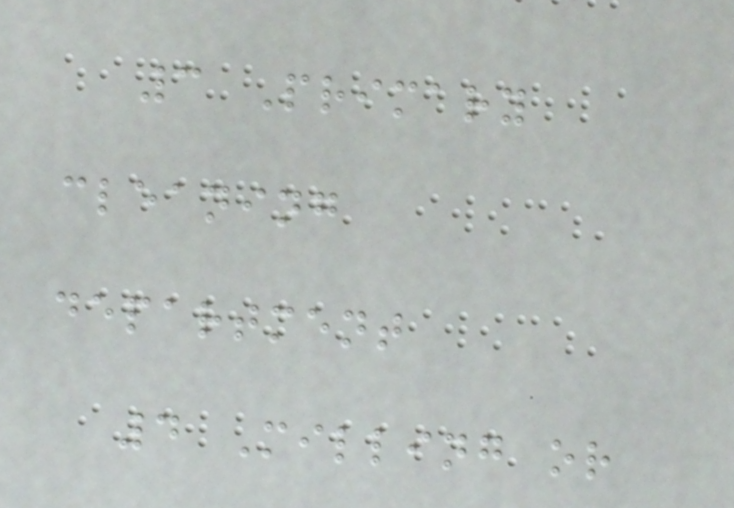3 Primary
cleaning
department
4 Milling or
